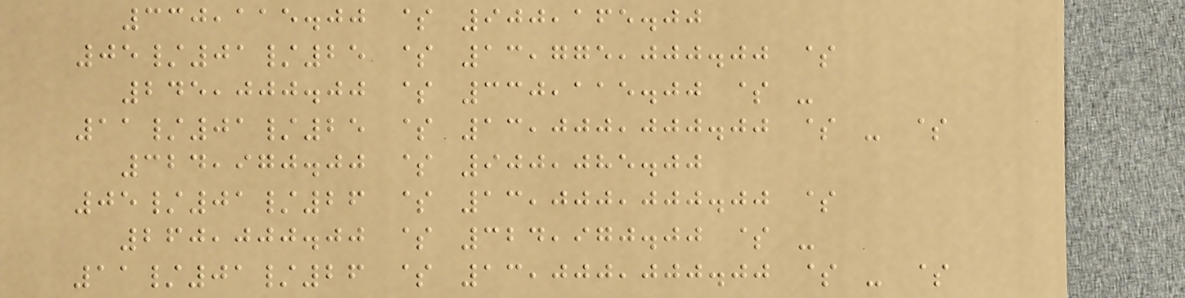330,115.00 $ 900,165.00
05/01/25 $ 13,775,000.00 $
245,000.00 $ 330,115.00 $ -
11/01/25 $ 13,000,000.00 $ - $
324,970.00 $ 900,085.00
05/01/26 $ 13,000,000.00 $
260,000.00 $ 324,970.00 $ -
11/01/26 $ 13,000,000.00 $ - $
